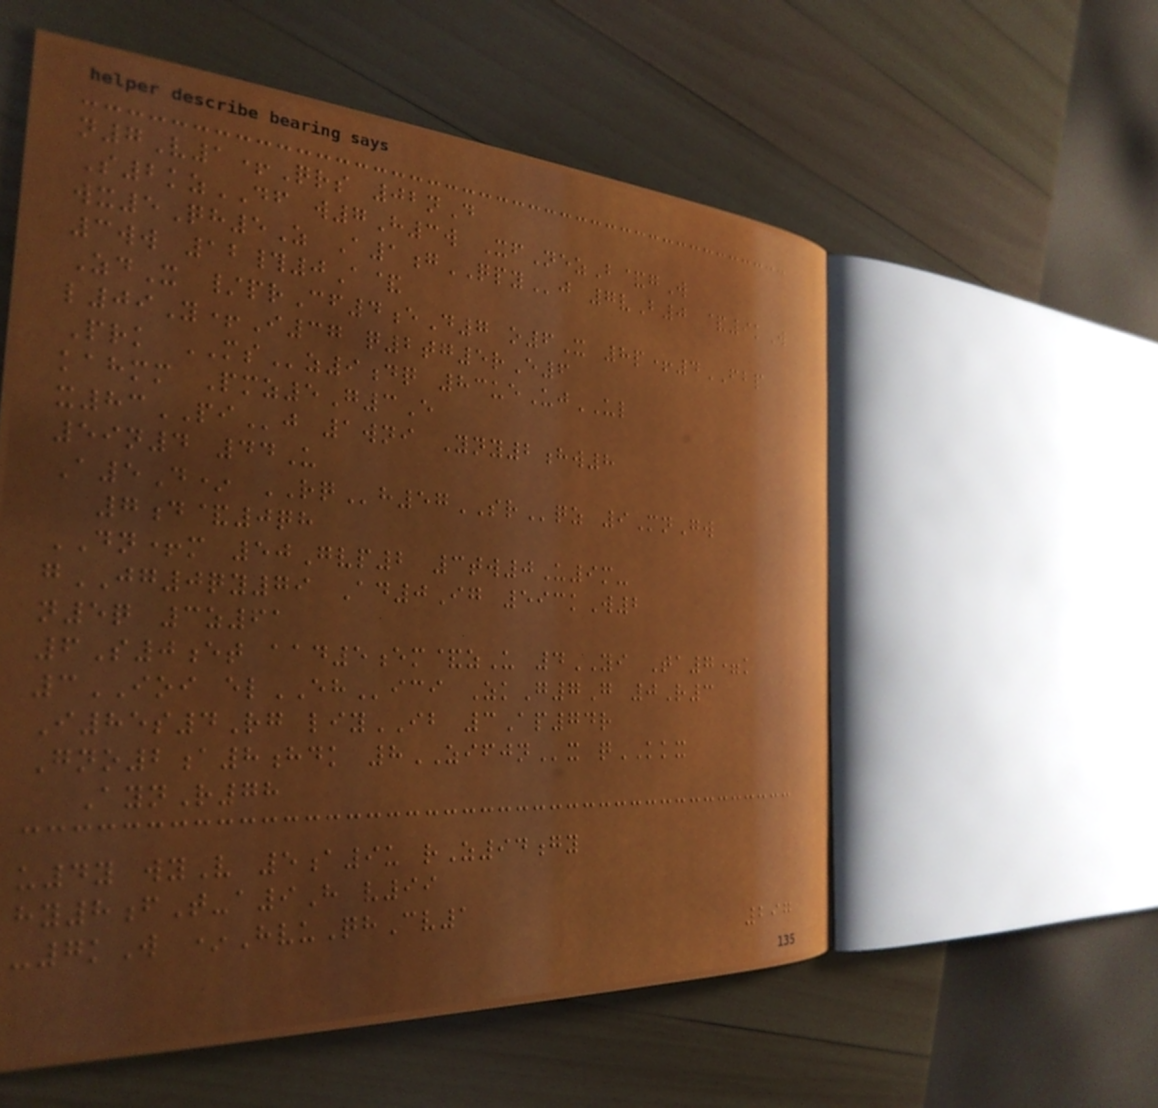n7V1+Qrs 02nD
S2kzDF w7H3w XfNezB&gW
wx5Qh5Z A1gQPYj 7vB0 &9kW
3ww 12#0A&
ZdX /prCf4eD7 o6X 8p+4FBP
l09Y+I37 q2tg5rE6
Prk MSz9dq 83ueUjUL
kahmm Pmz5G3E
x83PIj 1wni Yny2hw8
59n4 44U
A5D* RQh57SRqz 9MnGw
7d&0qh
DN+m 50Gvp2 3tw0U9m-
gJG0qy79 Ad0Ig 593kW2
n5q 3z61
6S0et aad5em&zU 4YI Ta7=k
3IOI elEHici ZkG7G 0R3
I85s4Rg liyIB 3Ap74r
Gno2a8hdk 8ZIFJNx qKKX
AynR78
u4y wyV 5a9u rZ94gy
hy8fT-a9H v99
-7kW *HvuQhCv1
297
